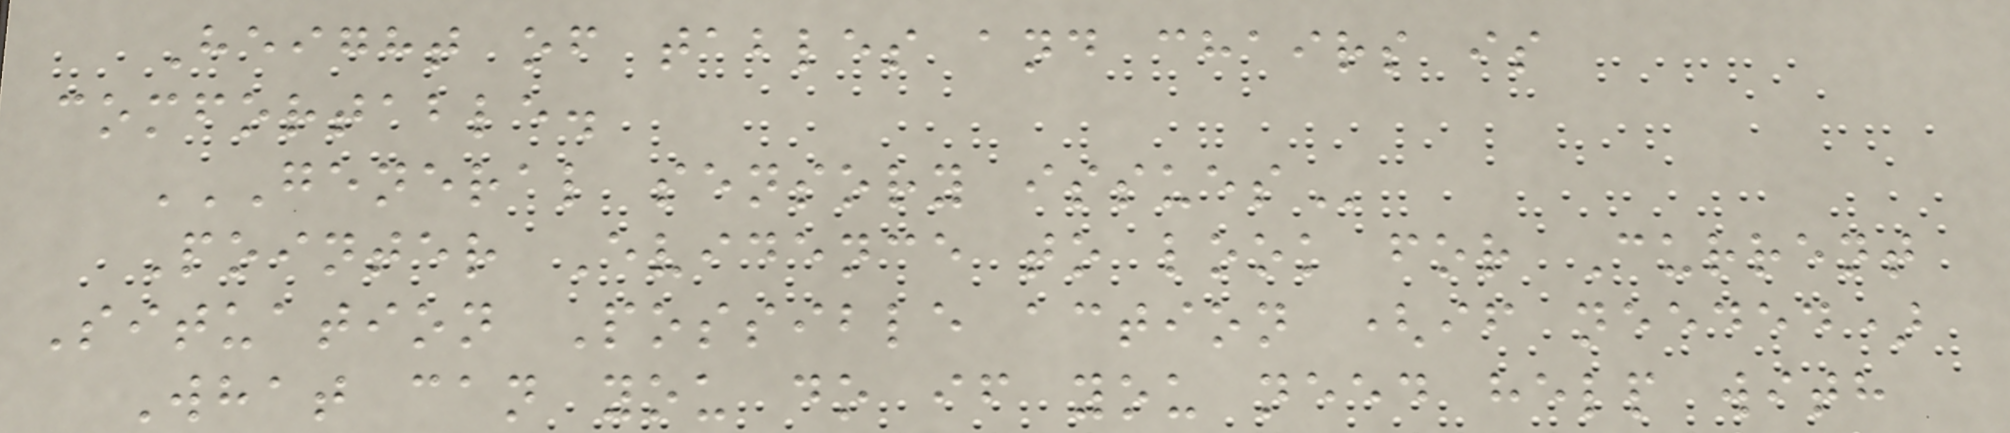Height of tables and chairs is
comfortable.
GENERAL SENSORY ISSUES
Pointer Evidence to look for Current
Situation Possible action (if needed)
What can you do if you need help with
